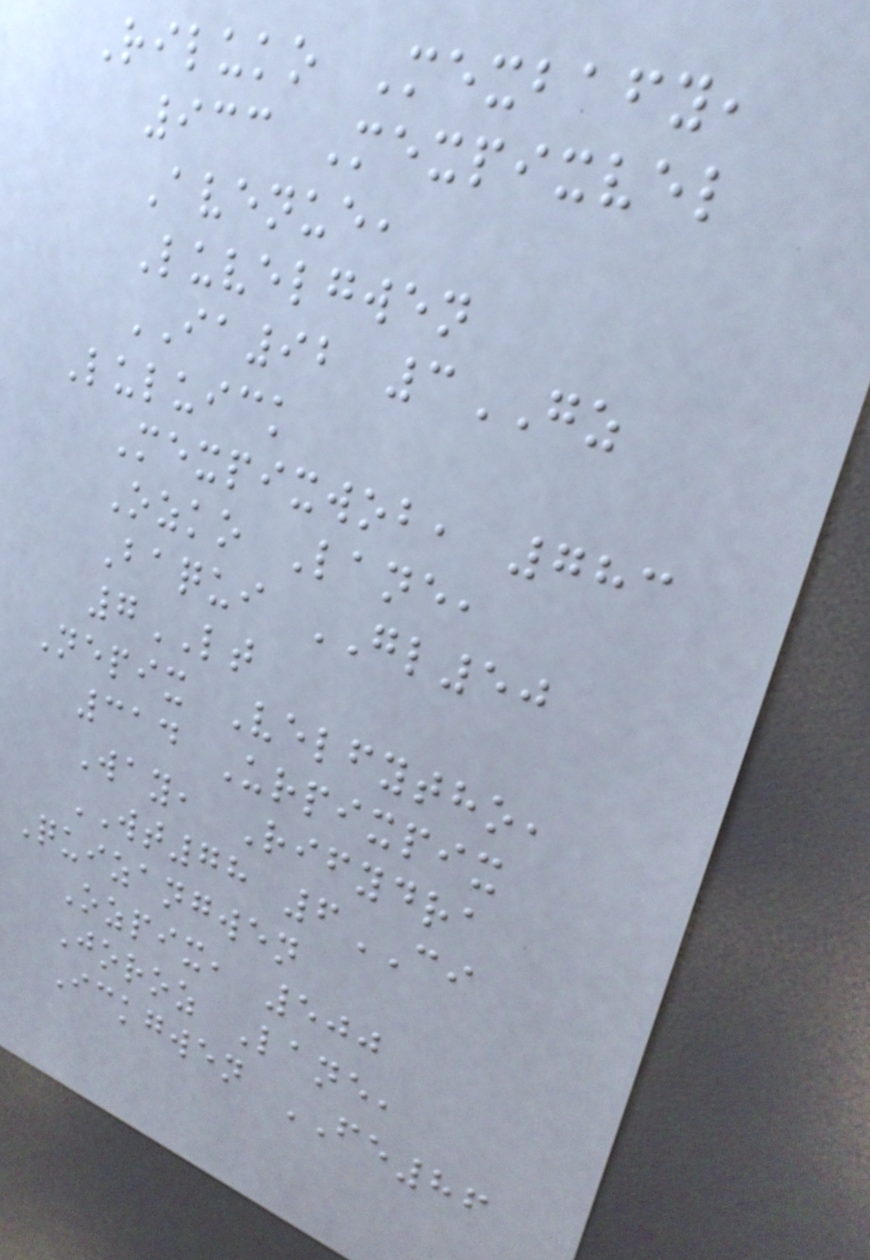Riluko Mexbafy,
933 Mexpixvel
Avenue,
Luvelgwen
IA92 3GZ
Luluick
Mexpixwob, 783
Ozko Lane,
Baqui GL50
7LT
Nepix Velfytho,
314 Urpixpix
Way, Rifydra
WT78 6CI
Quizangwen
Ozpix, 500
Joroz Lane,
Ickgwen FE86
